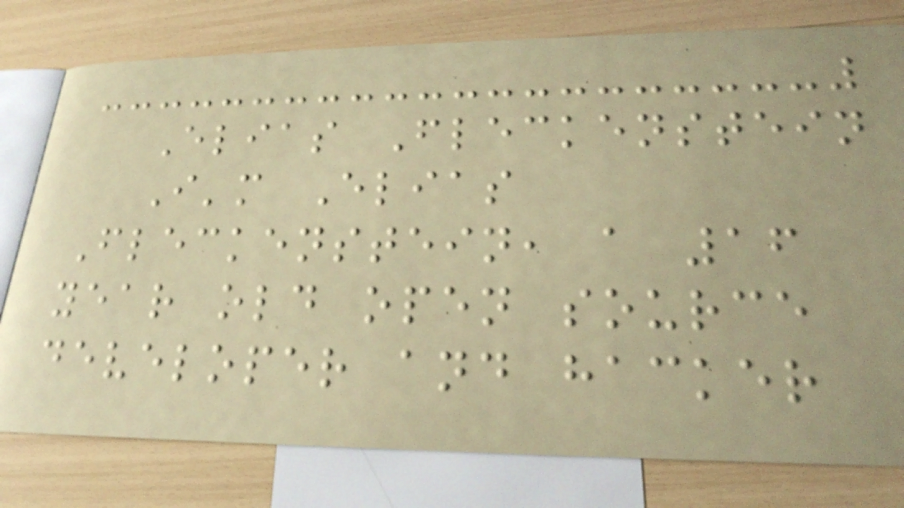Elias Fleckenstein
I'm Elias
Fleckenstein, a 16
year old open source
developer and hacker
